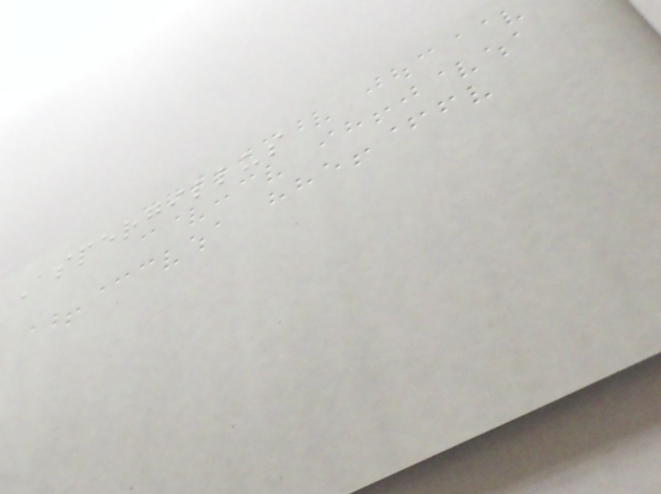Aspergillus
